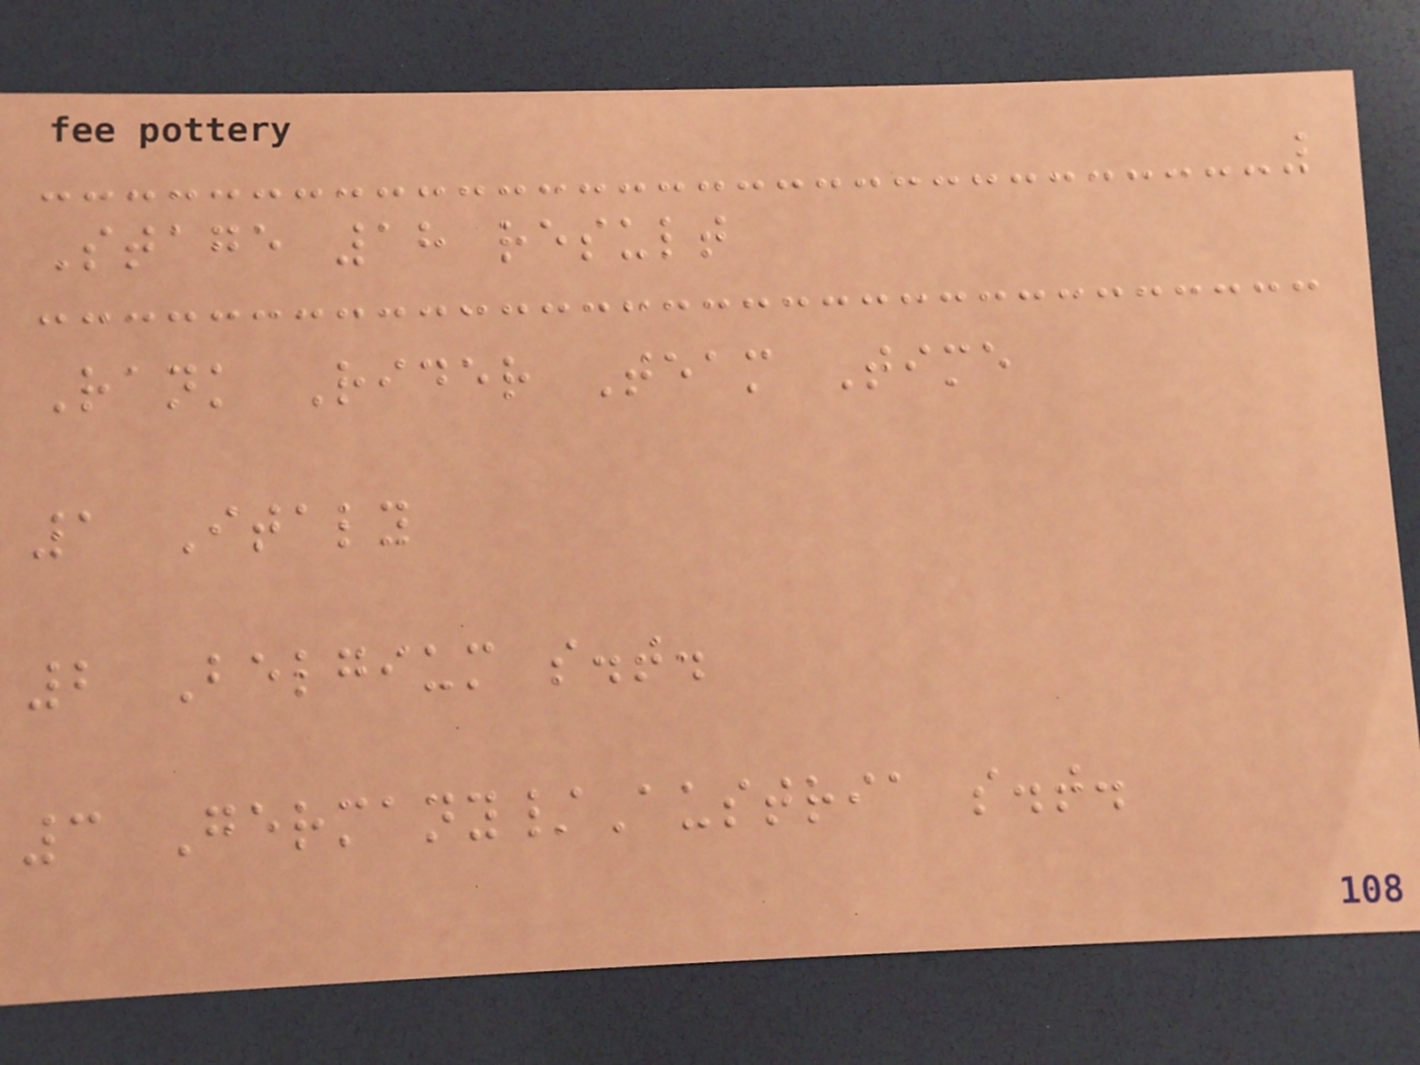Stage 18 result
Rank Rider Team Time
1 Italy
2 Belgium s.t.
3 Germany/Austria s.t.
